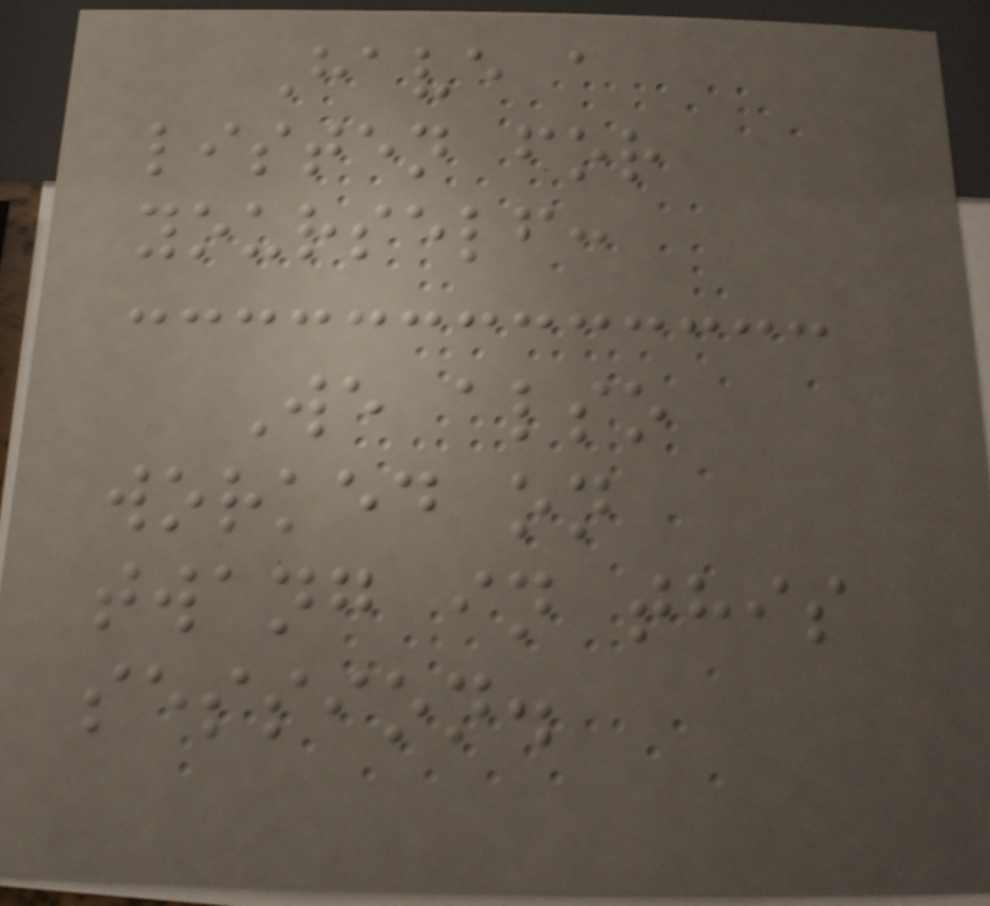Have a
listen for
yourself:
We also
worked on
twang in this
session.
